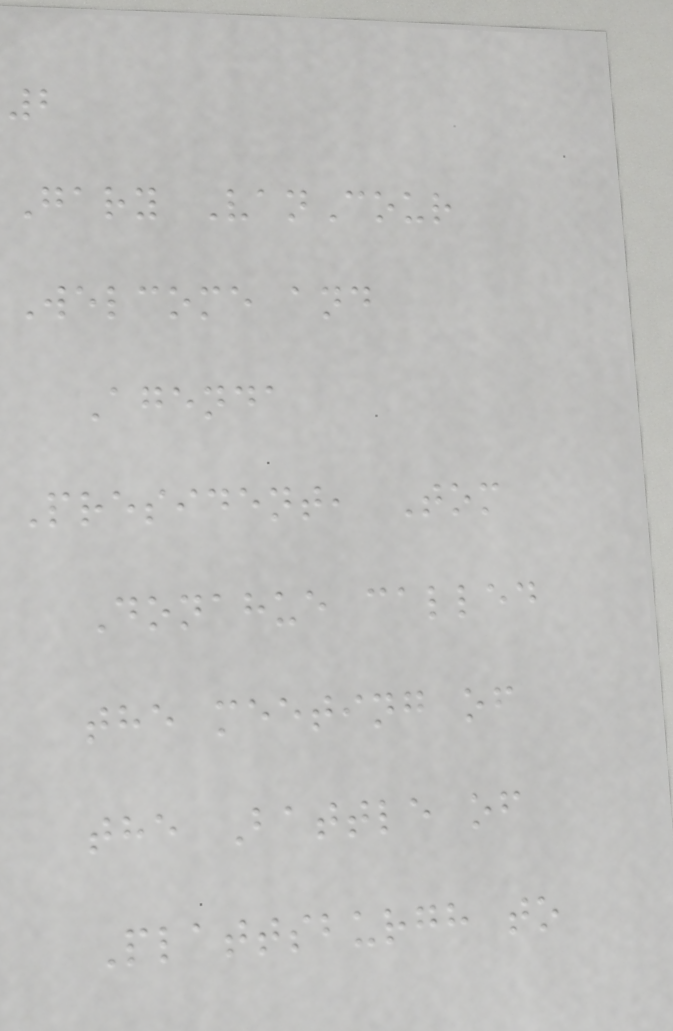2
Gary VanCour
Welcome and
Agenda
President, Tom
Donahue called
the meeting of
the Battle of
Plattsburgh to
